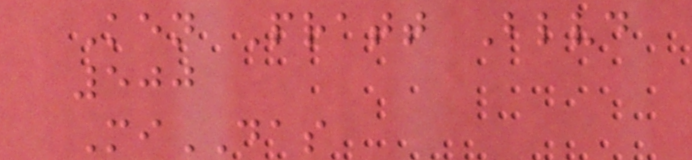Ken Pratt Blvd
500
MiDAS
